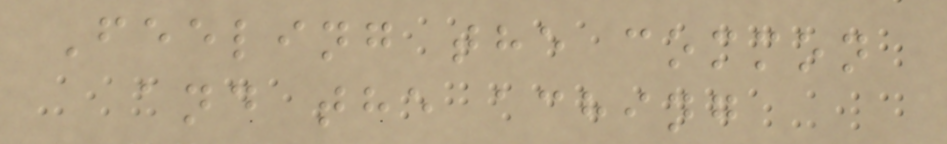Feeling the common
and the aching
